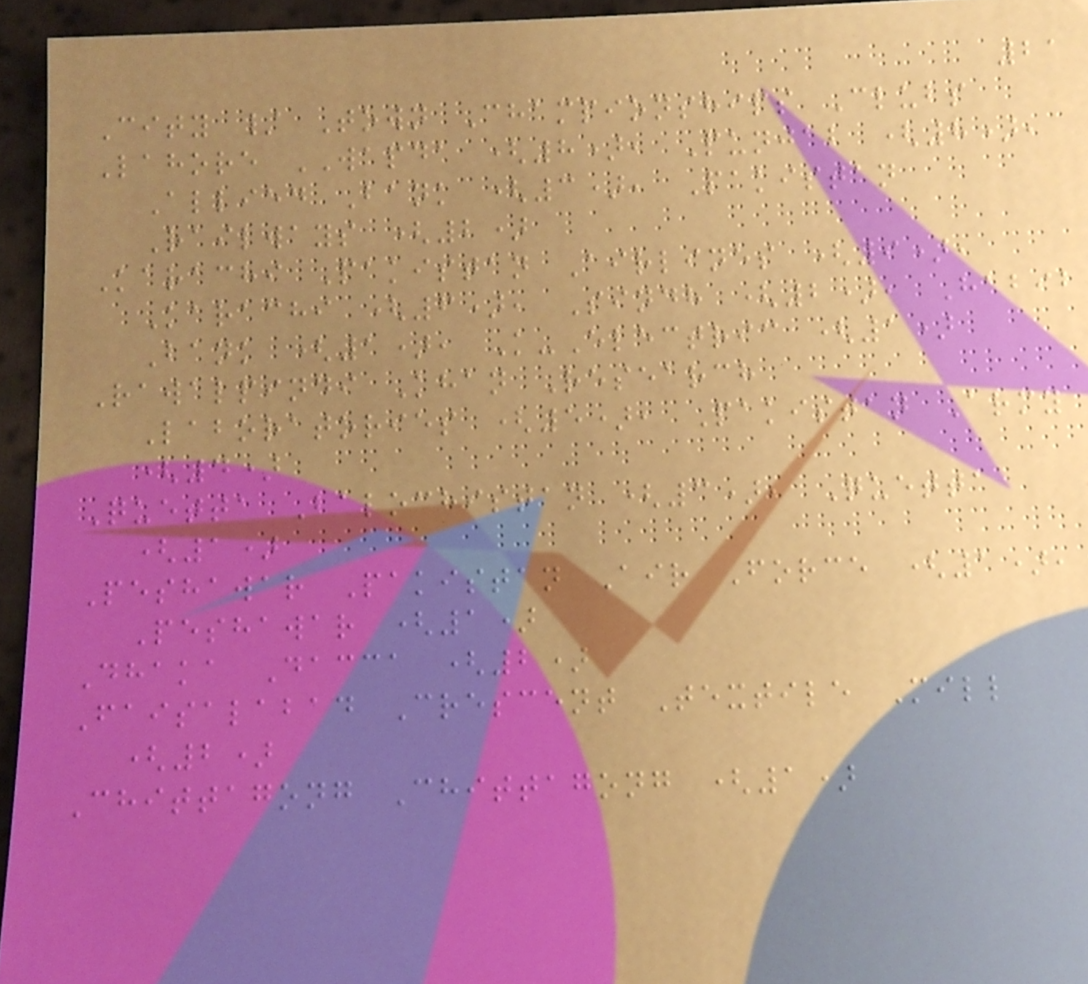21
City / Town Championships Clubs
Lahore WAPDA (8), Punjab (8),
Allied Bank (3), Pakistan
Railways (2)
Karachi Pakistan Airlines (9),
Karachi (6), Sindh (2), Habib
Bank (1), K-Electric (1)
Rawalpindi Khan Research
Laboratories (5), Pakistan Army
(4)
Quetta Balochistan (3), Quetta
(1)
Peshawar Pakistan Air Force (1),
Peshawar (1)
Dhaka Dacca (2)
Faisalabad Crescent Textile Mill
(2)
Chittagong Chittagong (1)
